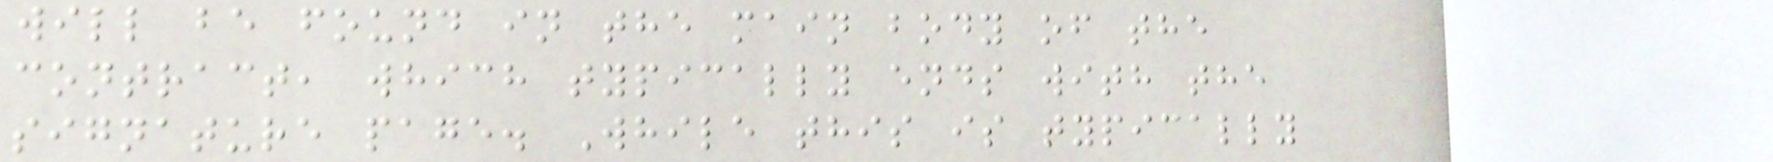will be found in the main body of the
contract, which typically ends with the
signature page. While this is typically
